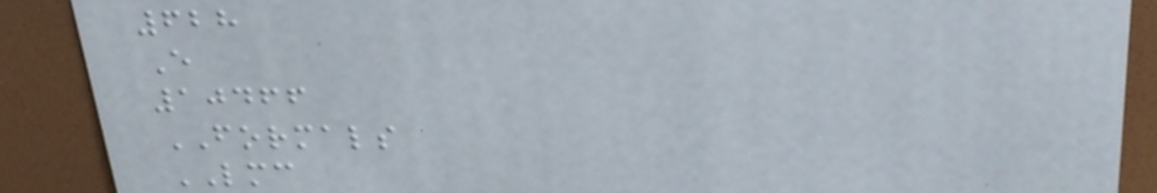628
E
10466
FORMALS
LMC
